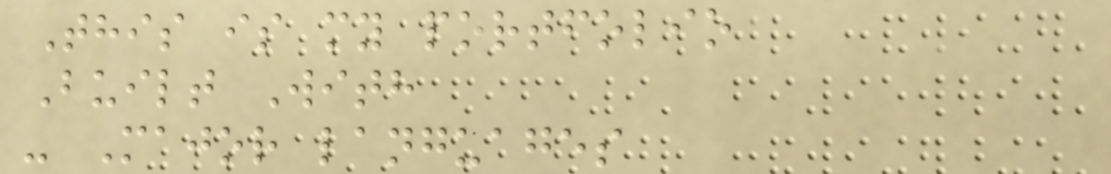This is my portfolio
Built With
- Major languages
